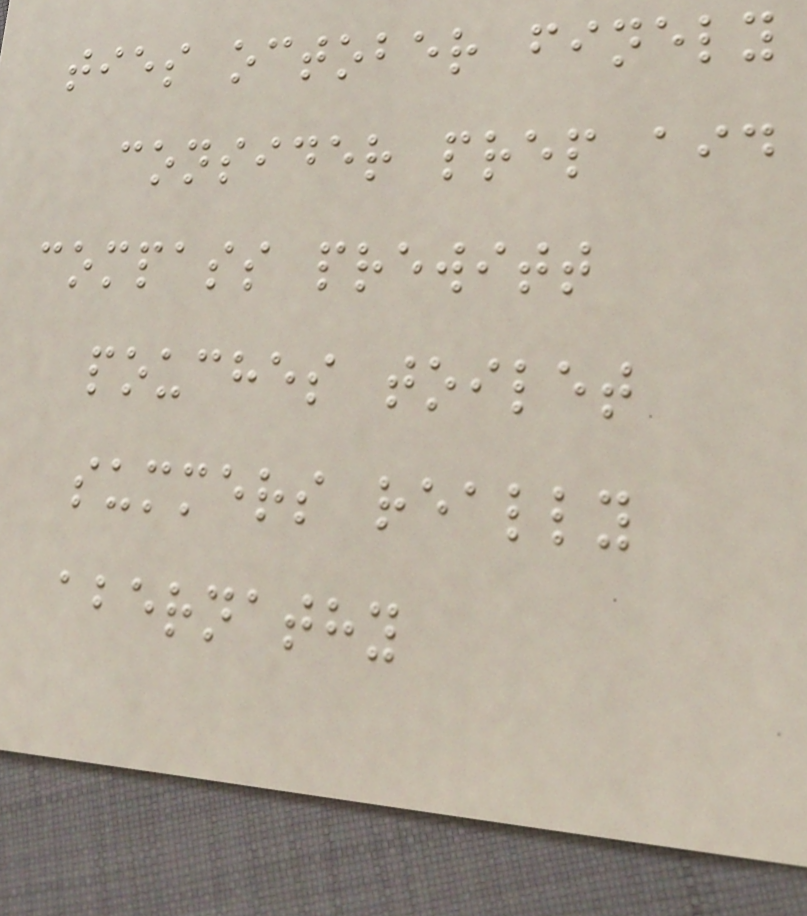ties october finely
consider prep aid
compass prewitt
pouches toilet
summers really
abernathy
